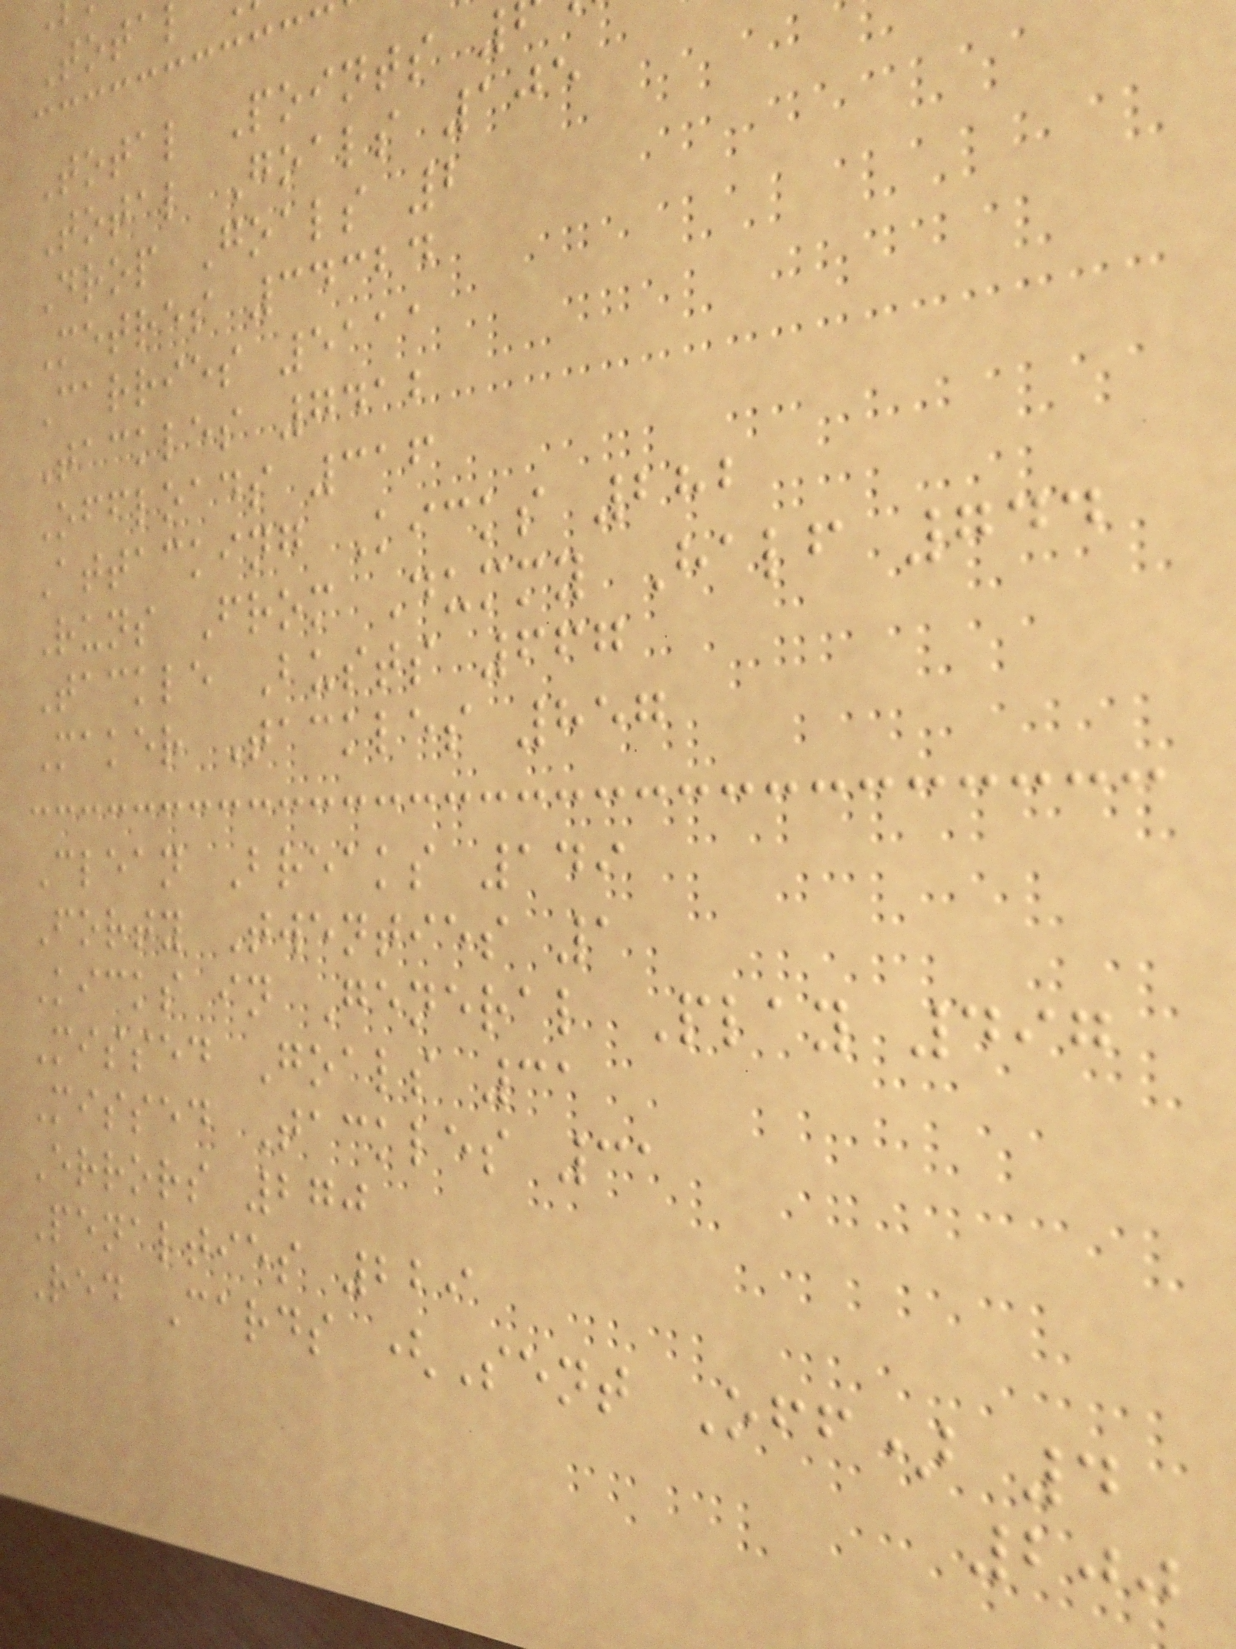Tota
Total Points
Total Goals 105
Drop Goals 2
Metres 34324
Carries 5111
Tackles 7412
Offloads 316
Attacking Kicks 282
Runs From Dummy Half 744
Tackle Busts 667
Maker Tackles 857
Clean Breaks 149
Forty Twenties 1
Kicks in General Play 497
Missed Goals 31
Missed Tackles 31
Errors 270
Penalties 229
Red Cards (Sent Off) 4
200
